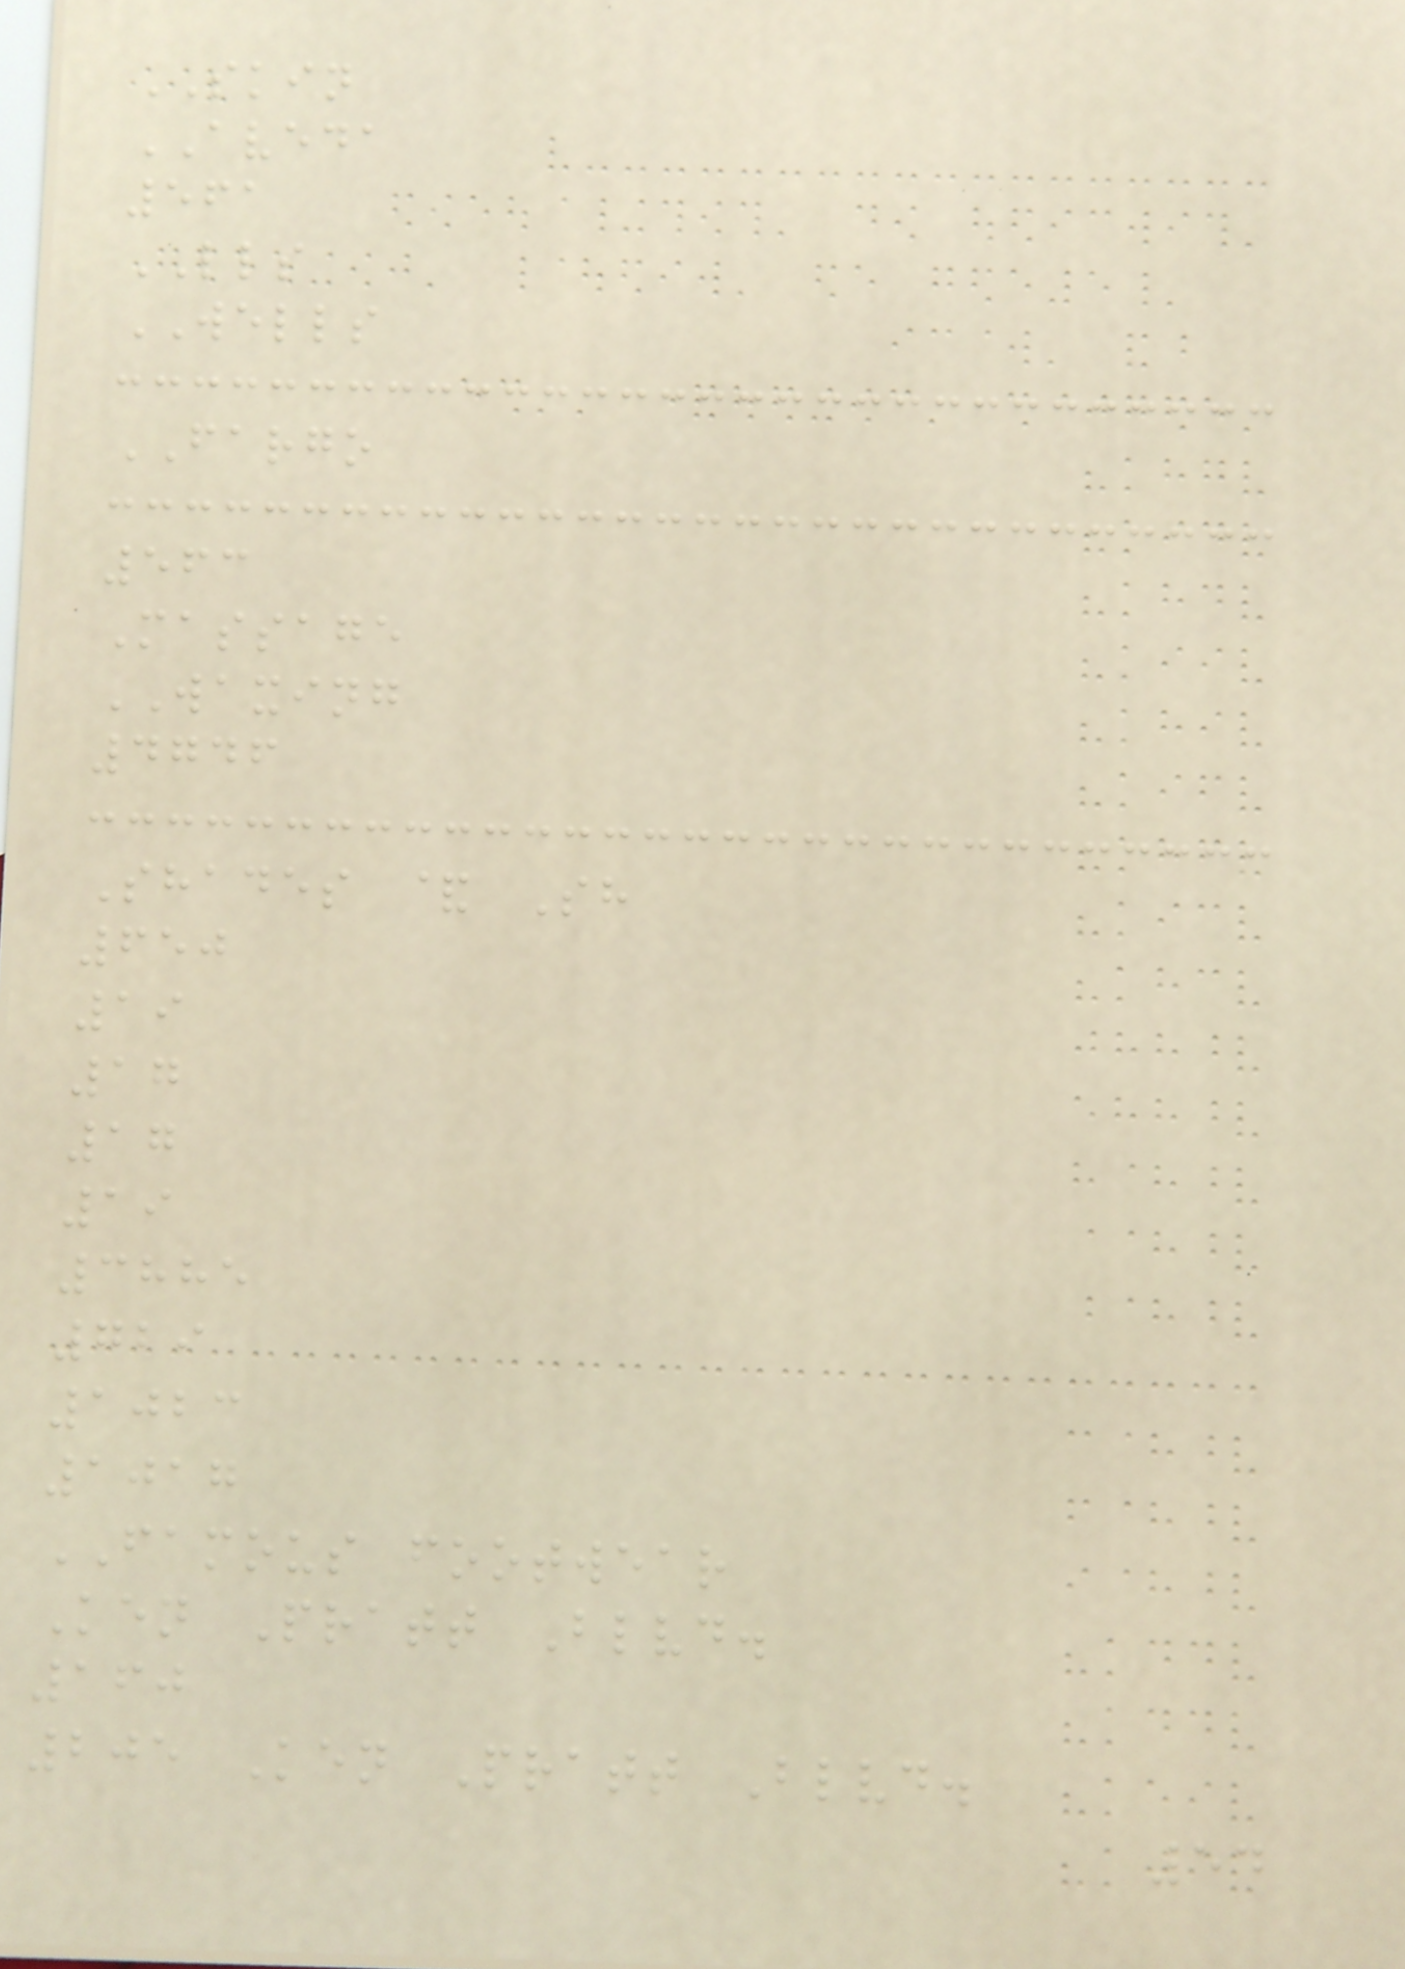SKIN
AVEDA
561
LLS
WELLS
FARGO
563
Massage
WAXING
4746
Shades & Sh
650
19
17
17
19
3885
729
1023
1017
FAMOUS footwear
Ken Pratt Blvd.
160
205 Ken Pratt Blvd.
54
